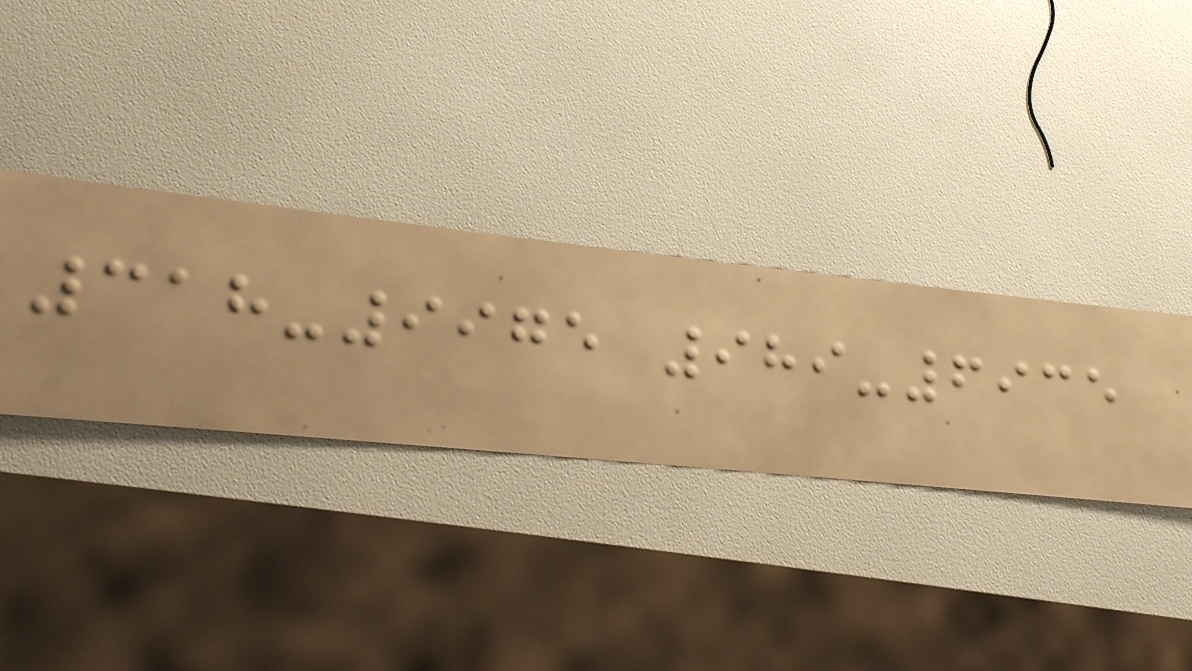318-9975 989-6935
